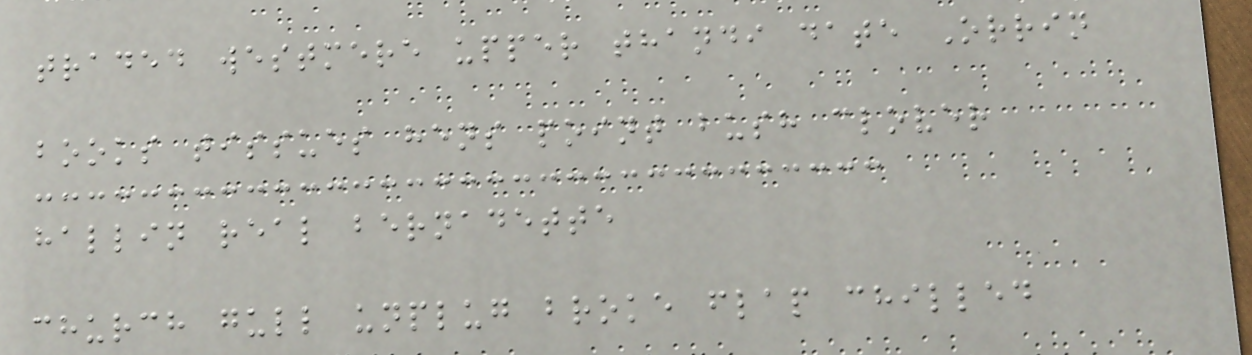traded westmere upper thandi date Orrin
books tissues hens point bush clover
hallin real bernadette
church gull unplug broke flap chilled
